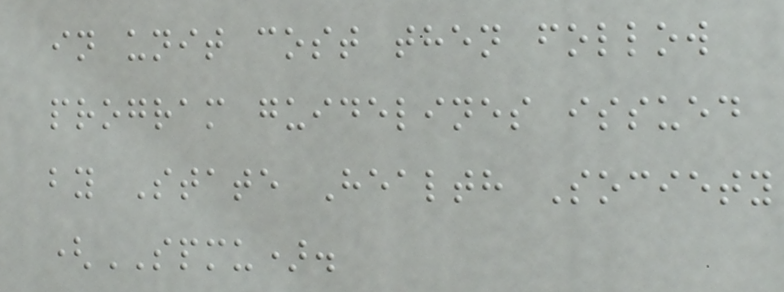in unit cost then follow
program guidelines issued
by State Health Society
(SPMU).
